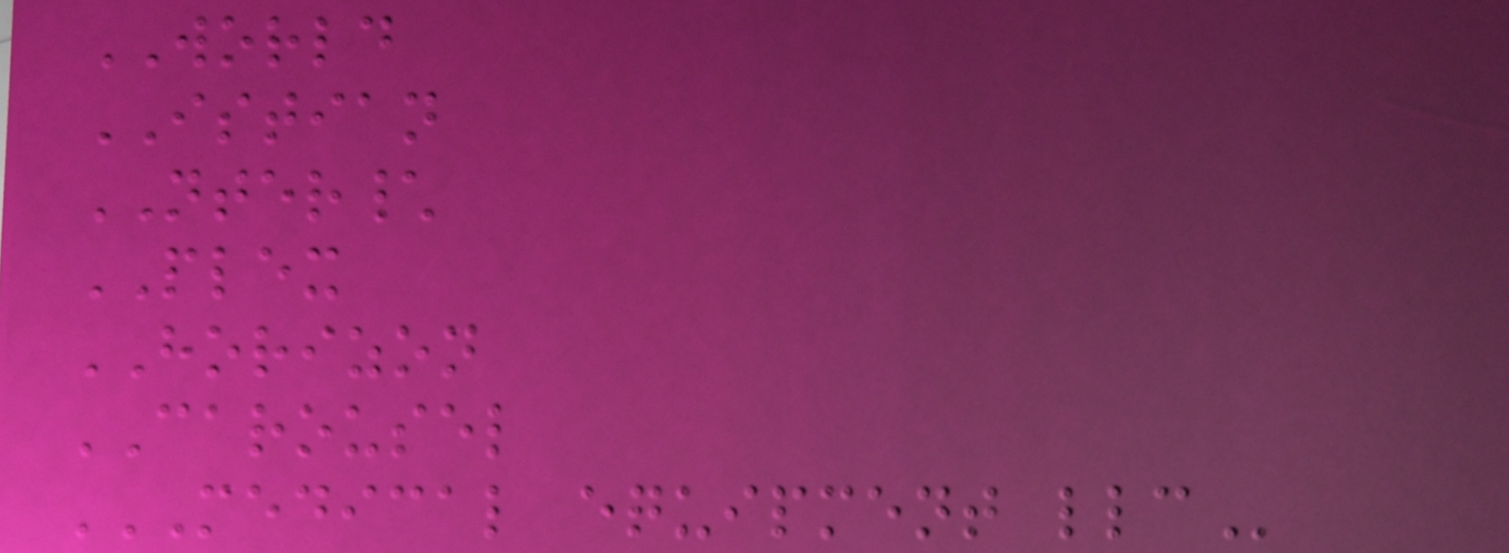WORLD
ISTIAN
NTER\
PLEX
HORIZON
CAROUSEL
MEDICAL EQUIPMENT LLC
